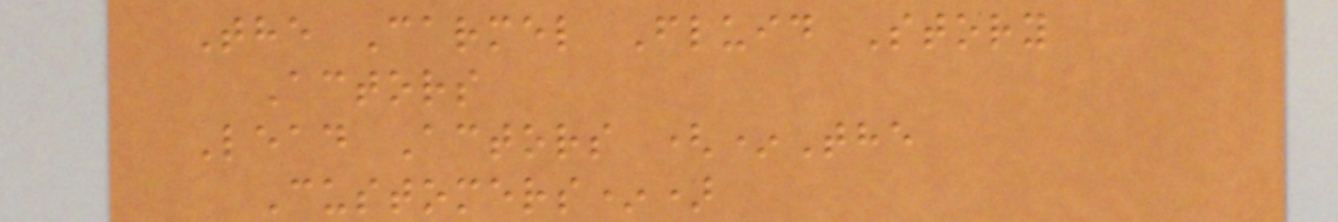The Carmel Fluid Story
Actors
Lead Actors (*The
Customers*)
